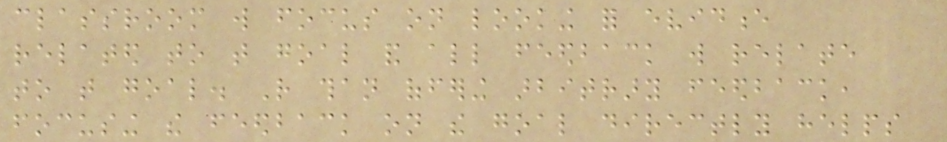classroom will focus on looking for evidence
related to that goal and all feedback will relate
to that goal. Rather than offering arbitrary feedback,
focusing the feedback on the goal directly helps
